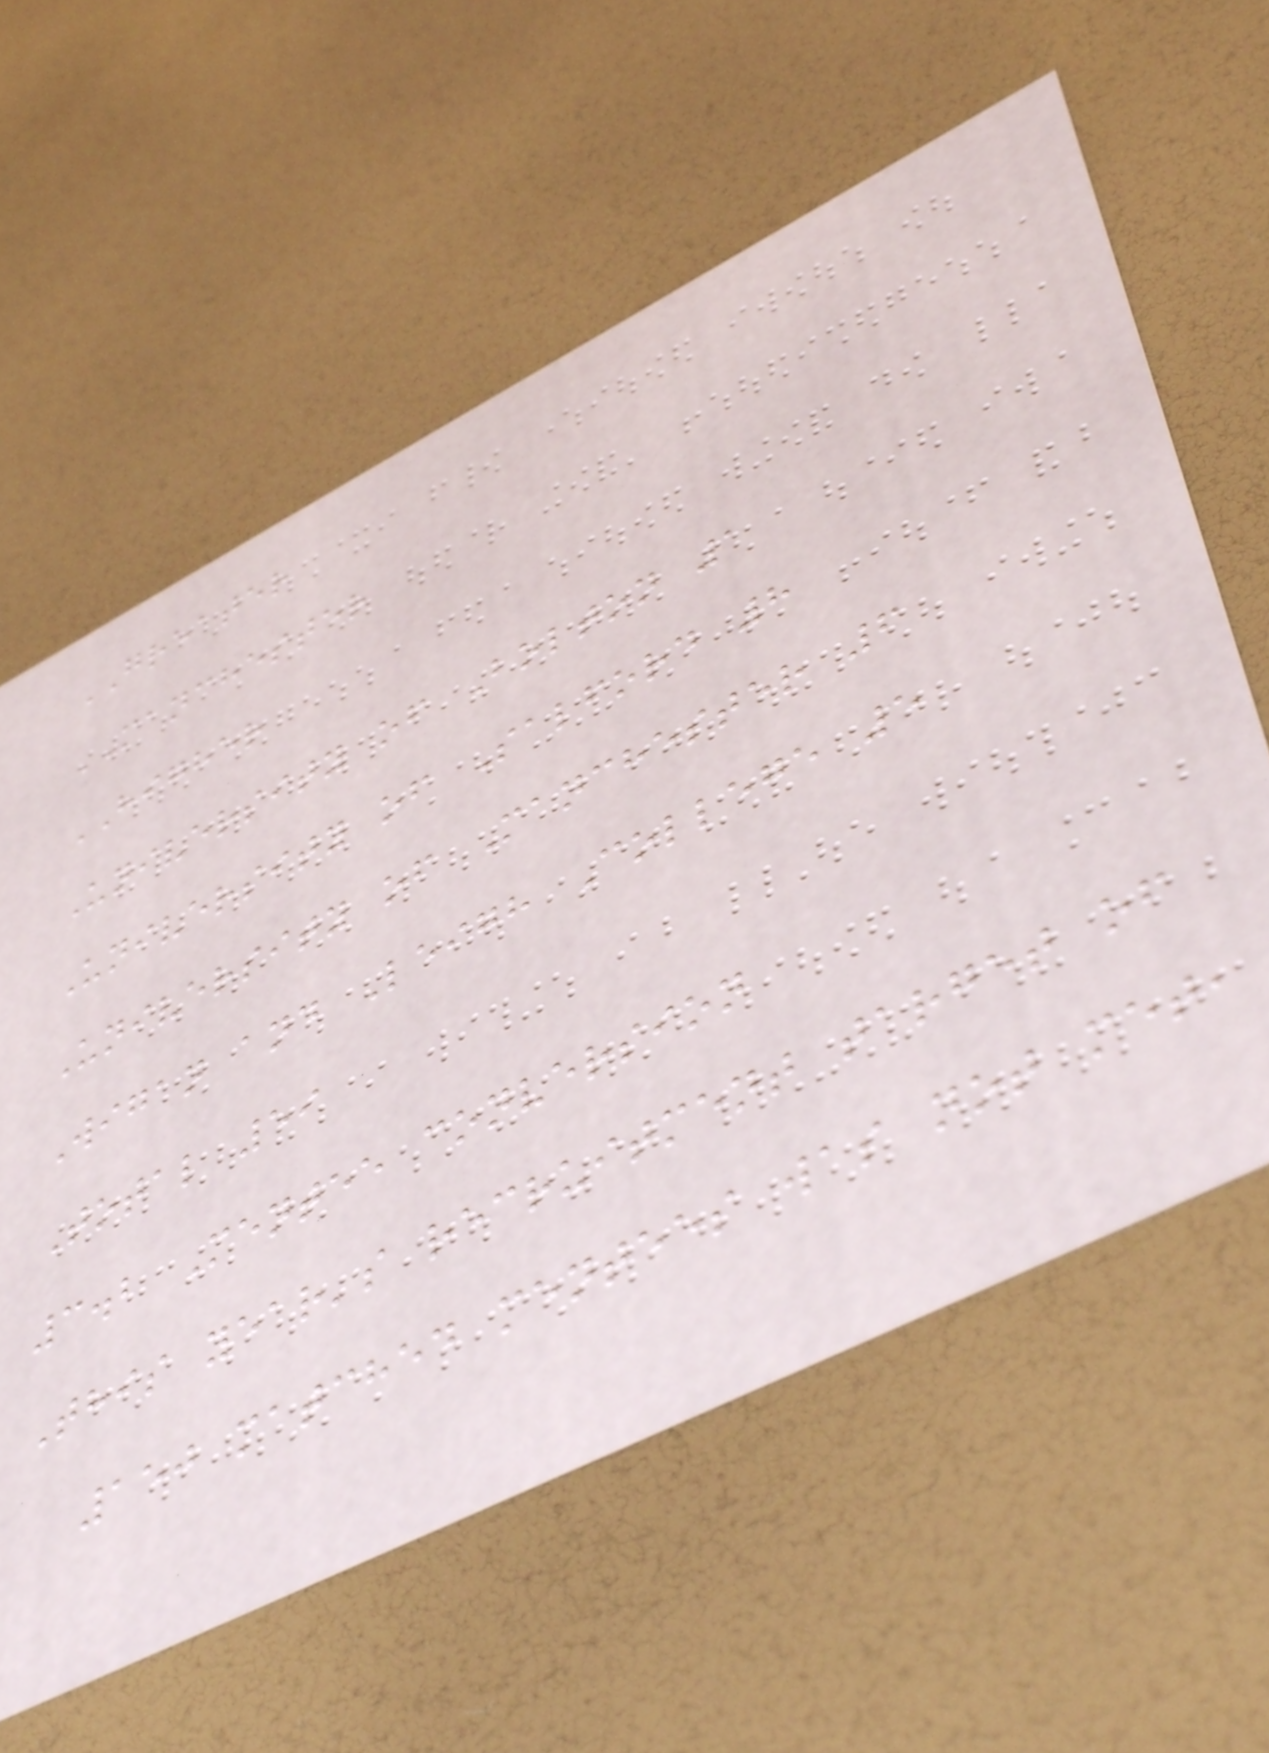GREATER
MANCHESTER
HIGHER
University of Bolton 1
University of Salford 8
University of Manchester 6
Wigan and Leigh College 5
Total 59
3.2 Mentee conversion
This year's recruitment target of
150 matched mentees was not met,
